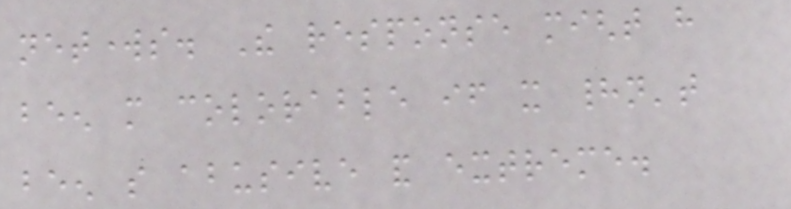networks. The response might have
been more colorable if it hadn't
been so abusive and extreme.
